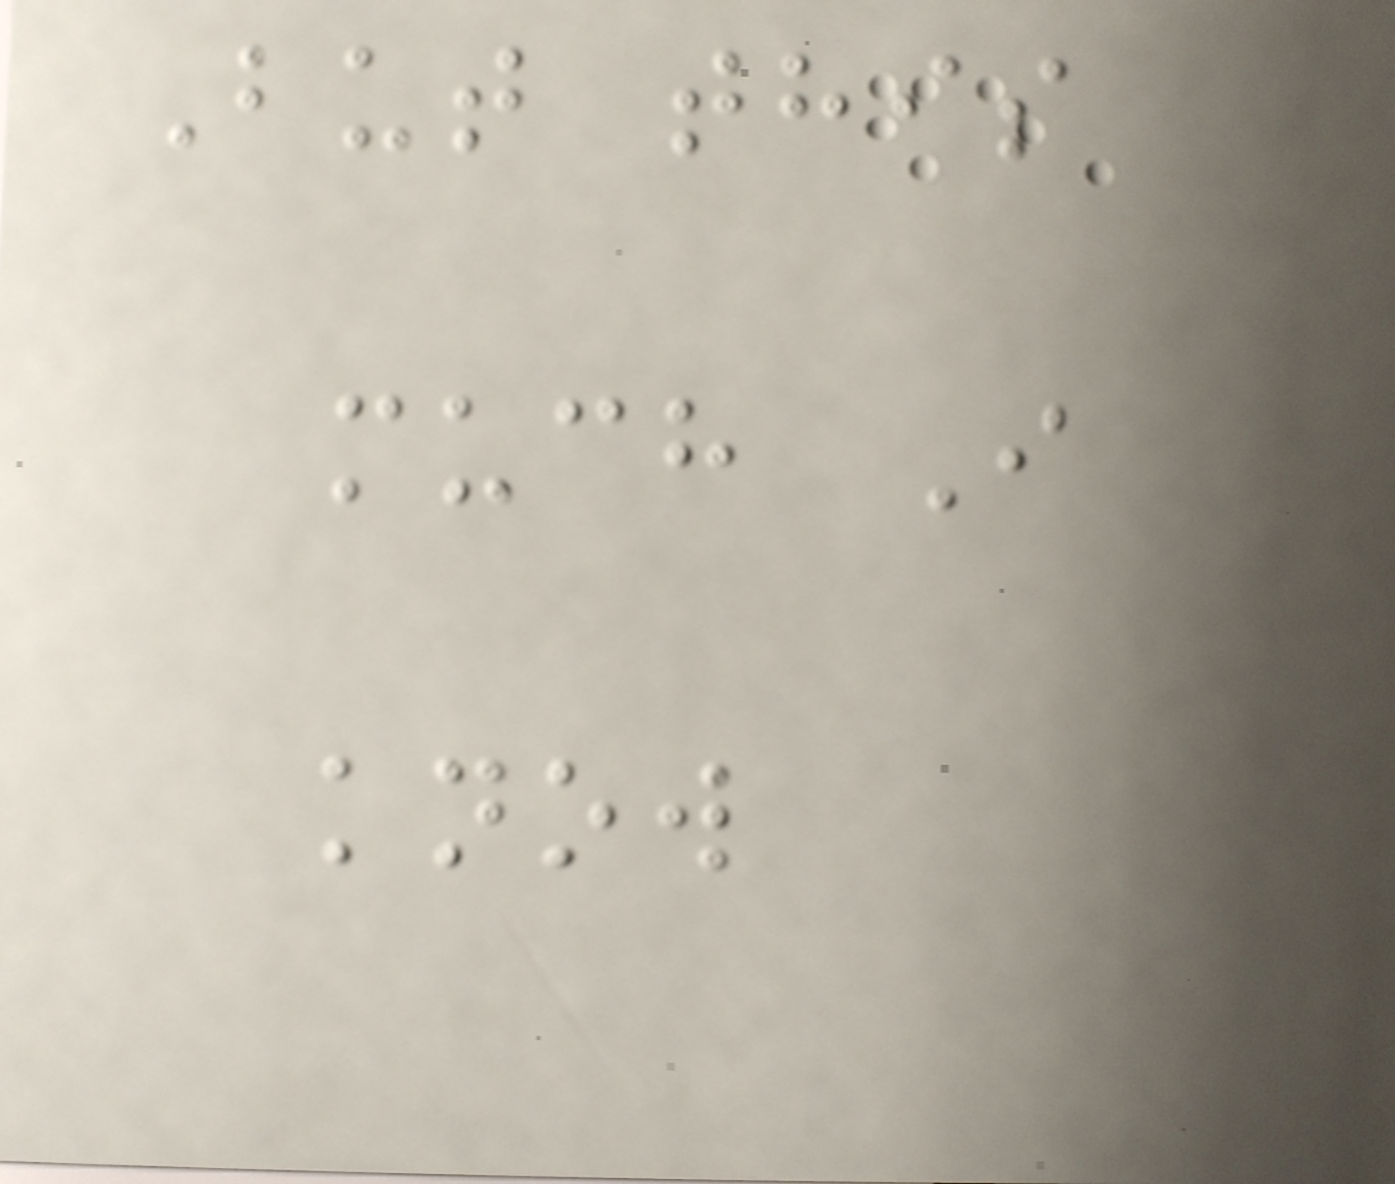But this
much I
know
